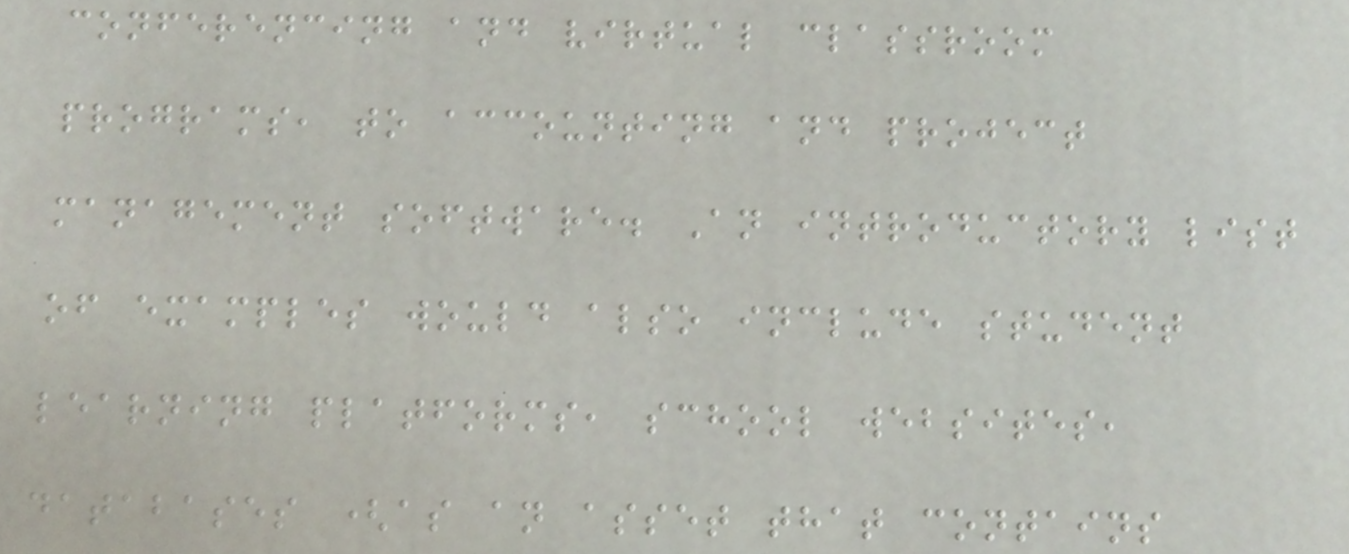conferencing and virtual classroom
programs, to accounting and project
management software. An introductory list
of examples would also include student
learning platforms, school websites,
databases (as an asset that contains
